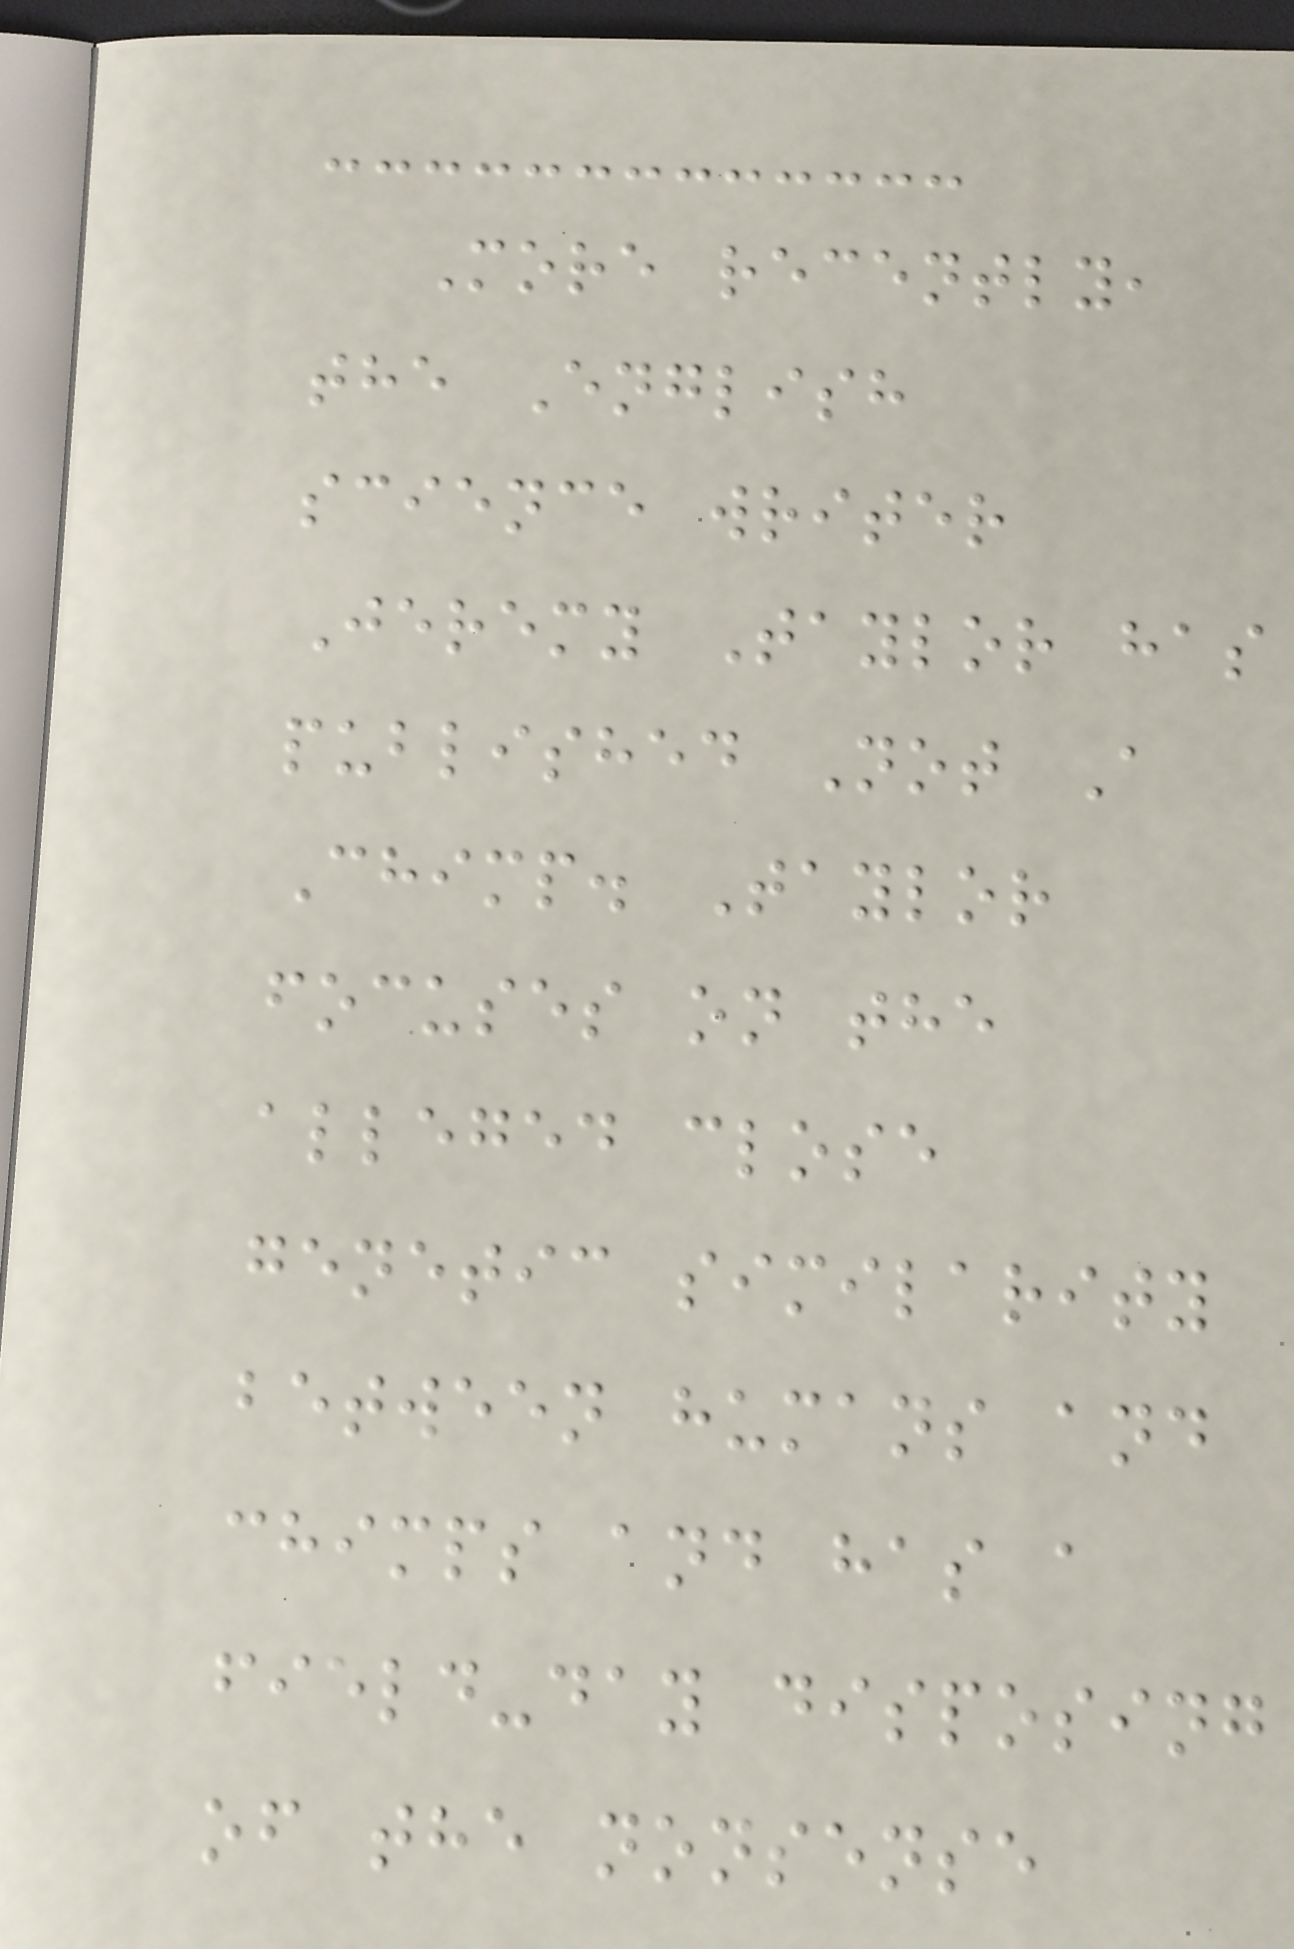More recently,
the English
science writer
Jeremy Taylor has
published Not A
Chimp. Taylor
focuses on the
alleged close
genetic similarity
between humans and
chimps and has a
field-day disposing
of the nonsense
